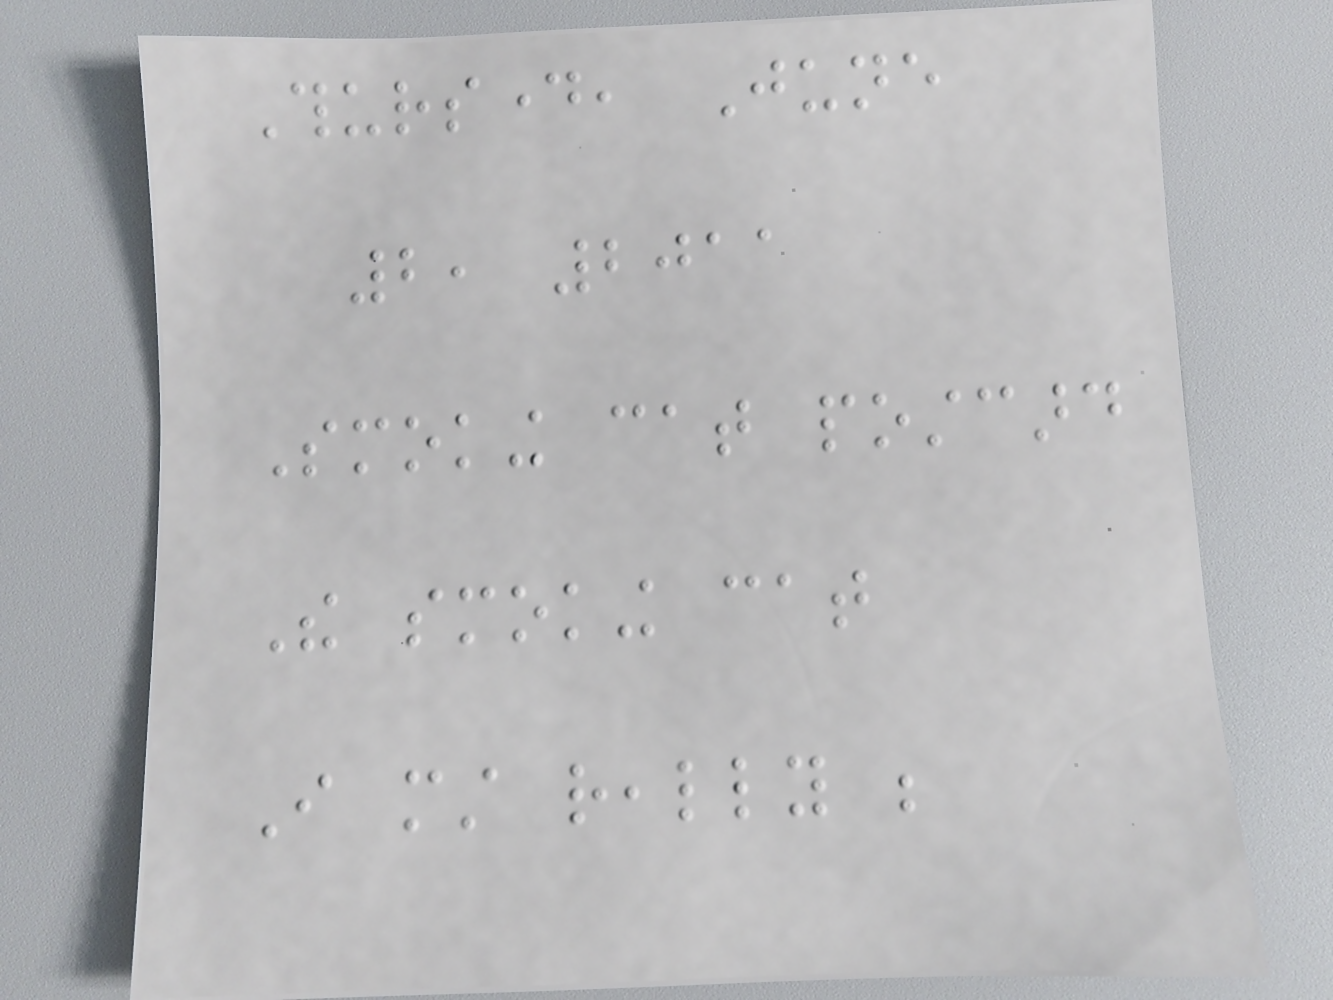Thursday, June
2, 2011
Smoking cat postcard
The smoking cat
I must really be
